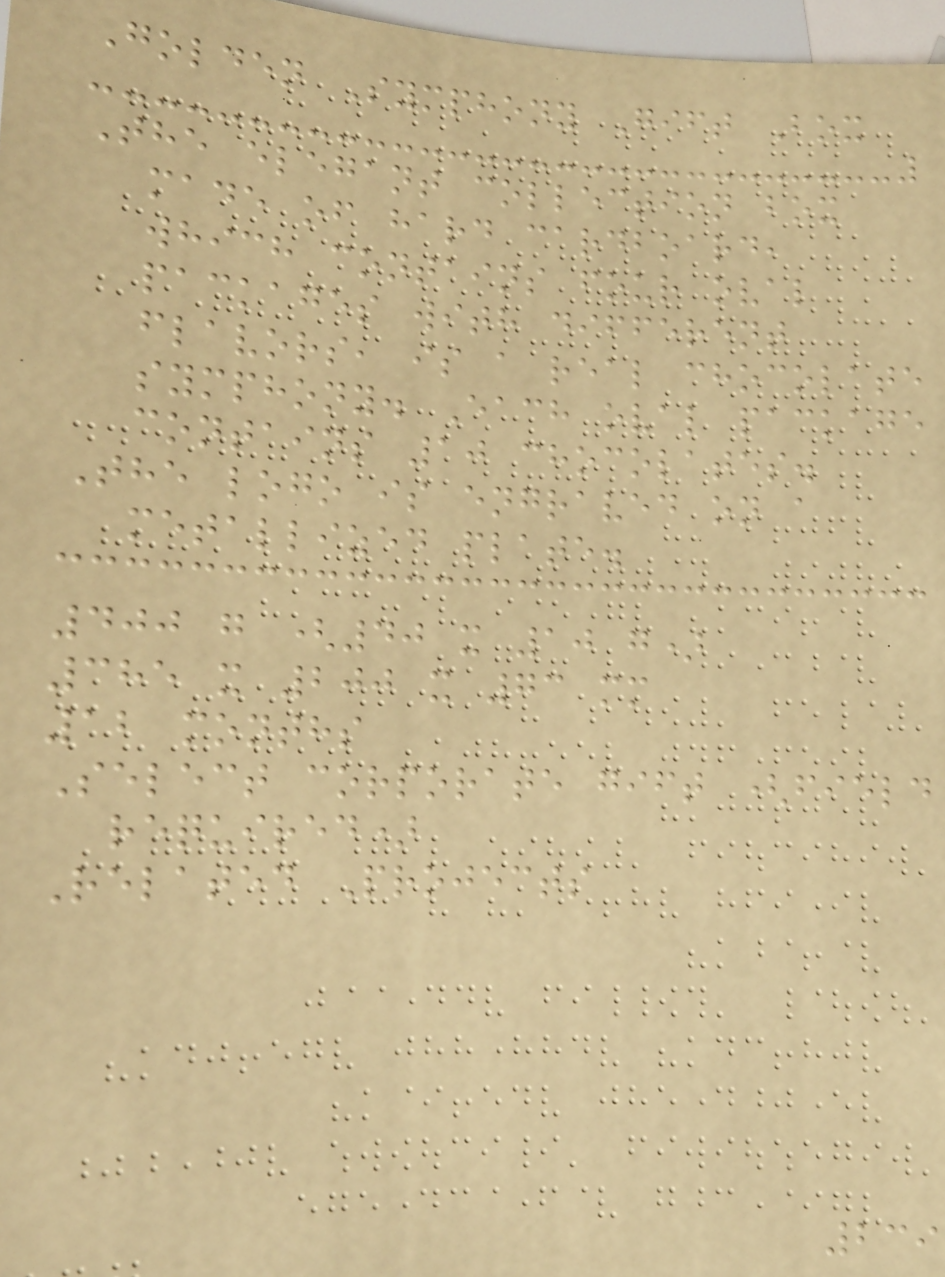Golden Symphony Gift Box
The elegant collection box
made of hard cardboard,
which contains four oval
packages with different
flavors, is a real chocolate
symphony. Each oval package
contains 10 chocolates.
The logo is engraved on a
metallized plate.
400 g (40 x 10 g)
385 x 200 x 73 mm
12 months
Select corporate gift (field
required)
Related Projects
239
